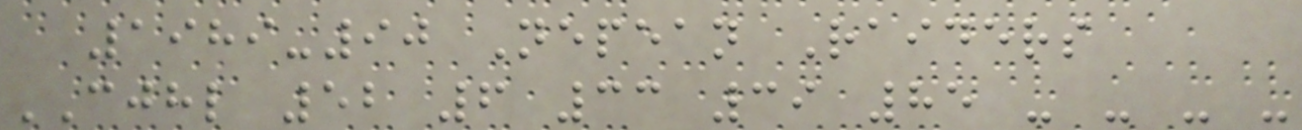1989-90 Nepean Raiders
CJHL 52 6 33 39 85 - - - -
